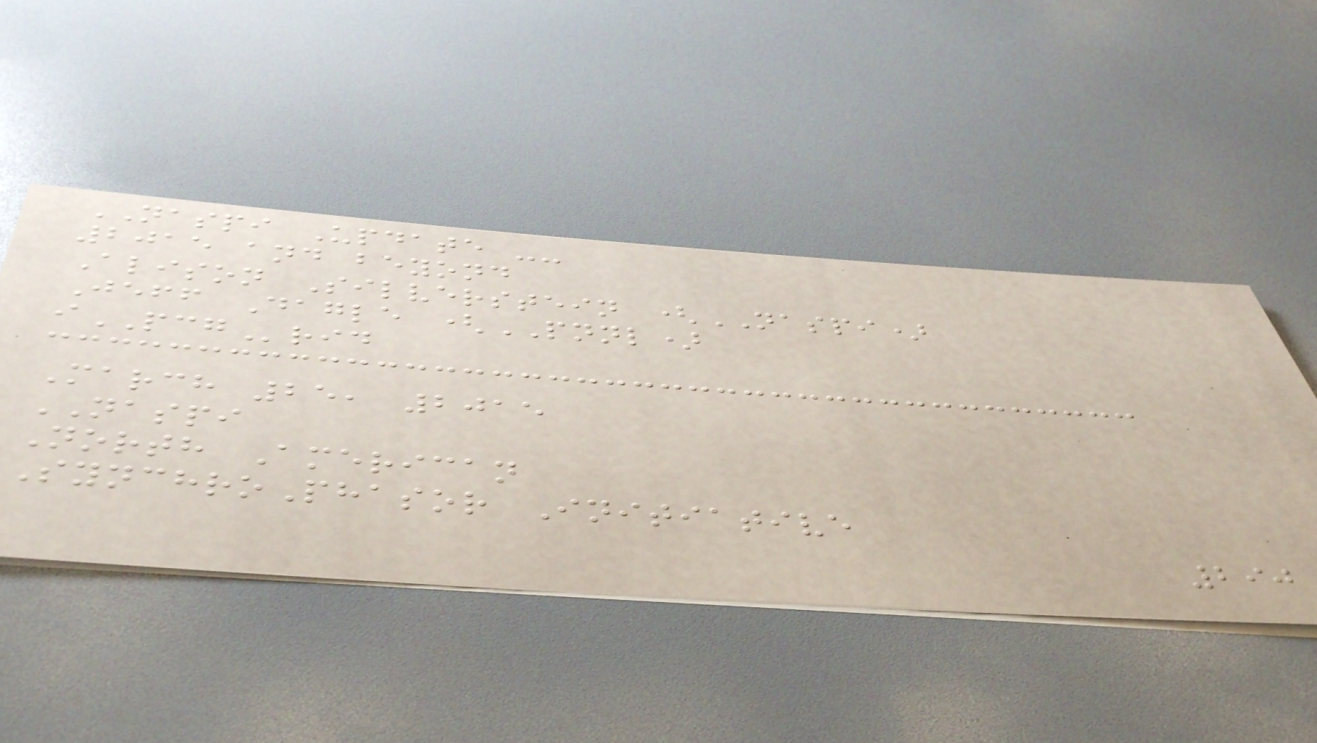NASPI Update --
2015 and beyond
Alison Silverstein (NASPI)
Jeff Dagle (PNNL)
iPCGrid
March 25, 2015
NASPI
North American
SynchroPhasor Initiative
290
